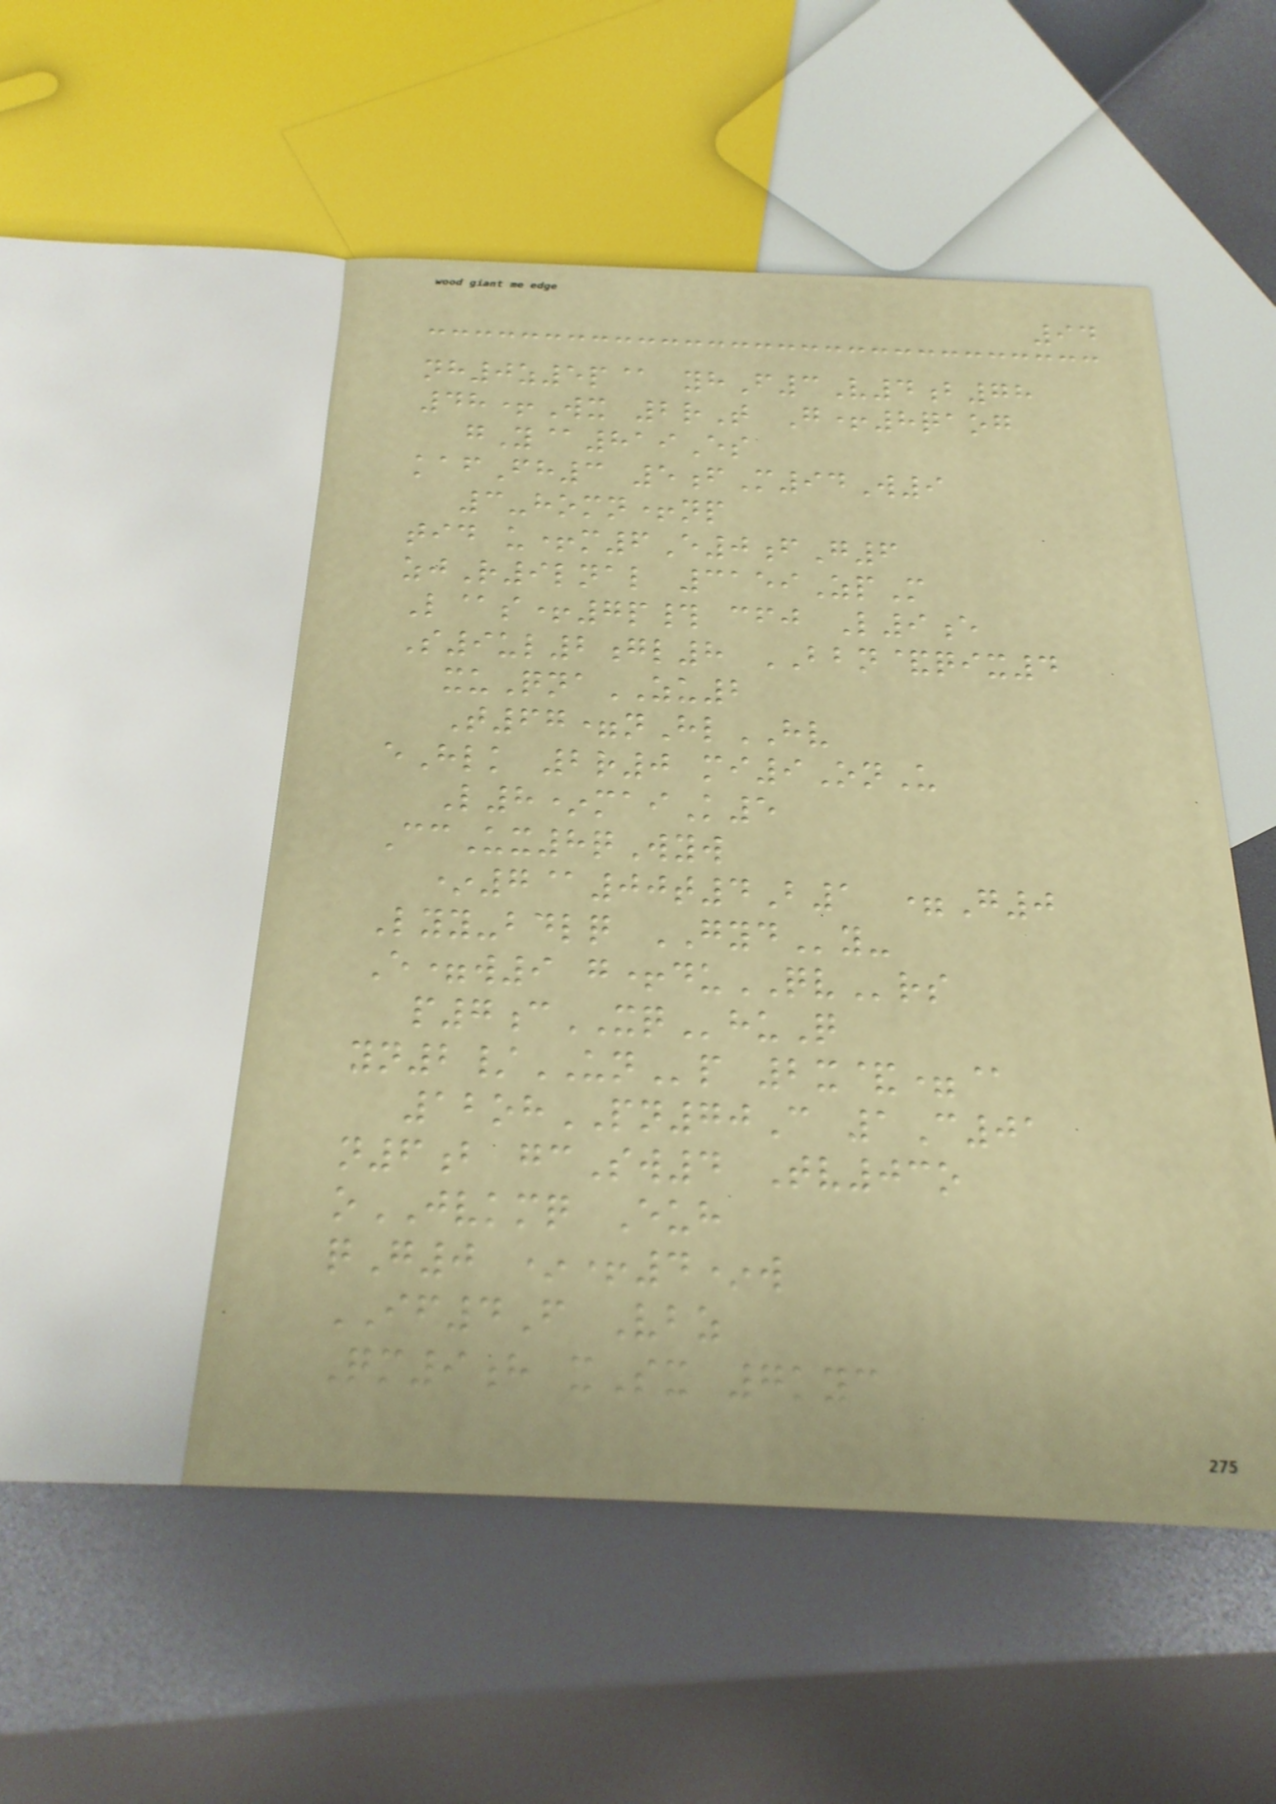94
nh0z5p@ yhF3V4b78
48+Wx 2rT G+8qaog
gY@819Es
kafFh3 5fM94W9
3-homn+np
tid u+m6E0fG6
zjR9lnal 3159ZpM
L@s+7p# cfj L9e
S9ul2gl8 BBN&qix4
xuQnaZU2
T67=nHlHV
eHlk 2r0 mi9OnU
L8*maiK5
CcUx8qWyw
*7@00t4B1 =G0
Lyy-bdlq GYDy-
E=w9 g+duQVrs
p7cXQhuQ
yn2/UNp 2x&=@
12ohPN70C 1C01
n6b gcSw4 Tv03o
oJVKMQ Euh
qG0 *+4*w
IF4F Vbz
Qm9h xSx 7kyc
